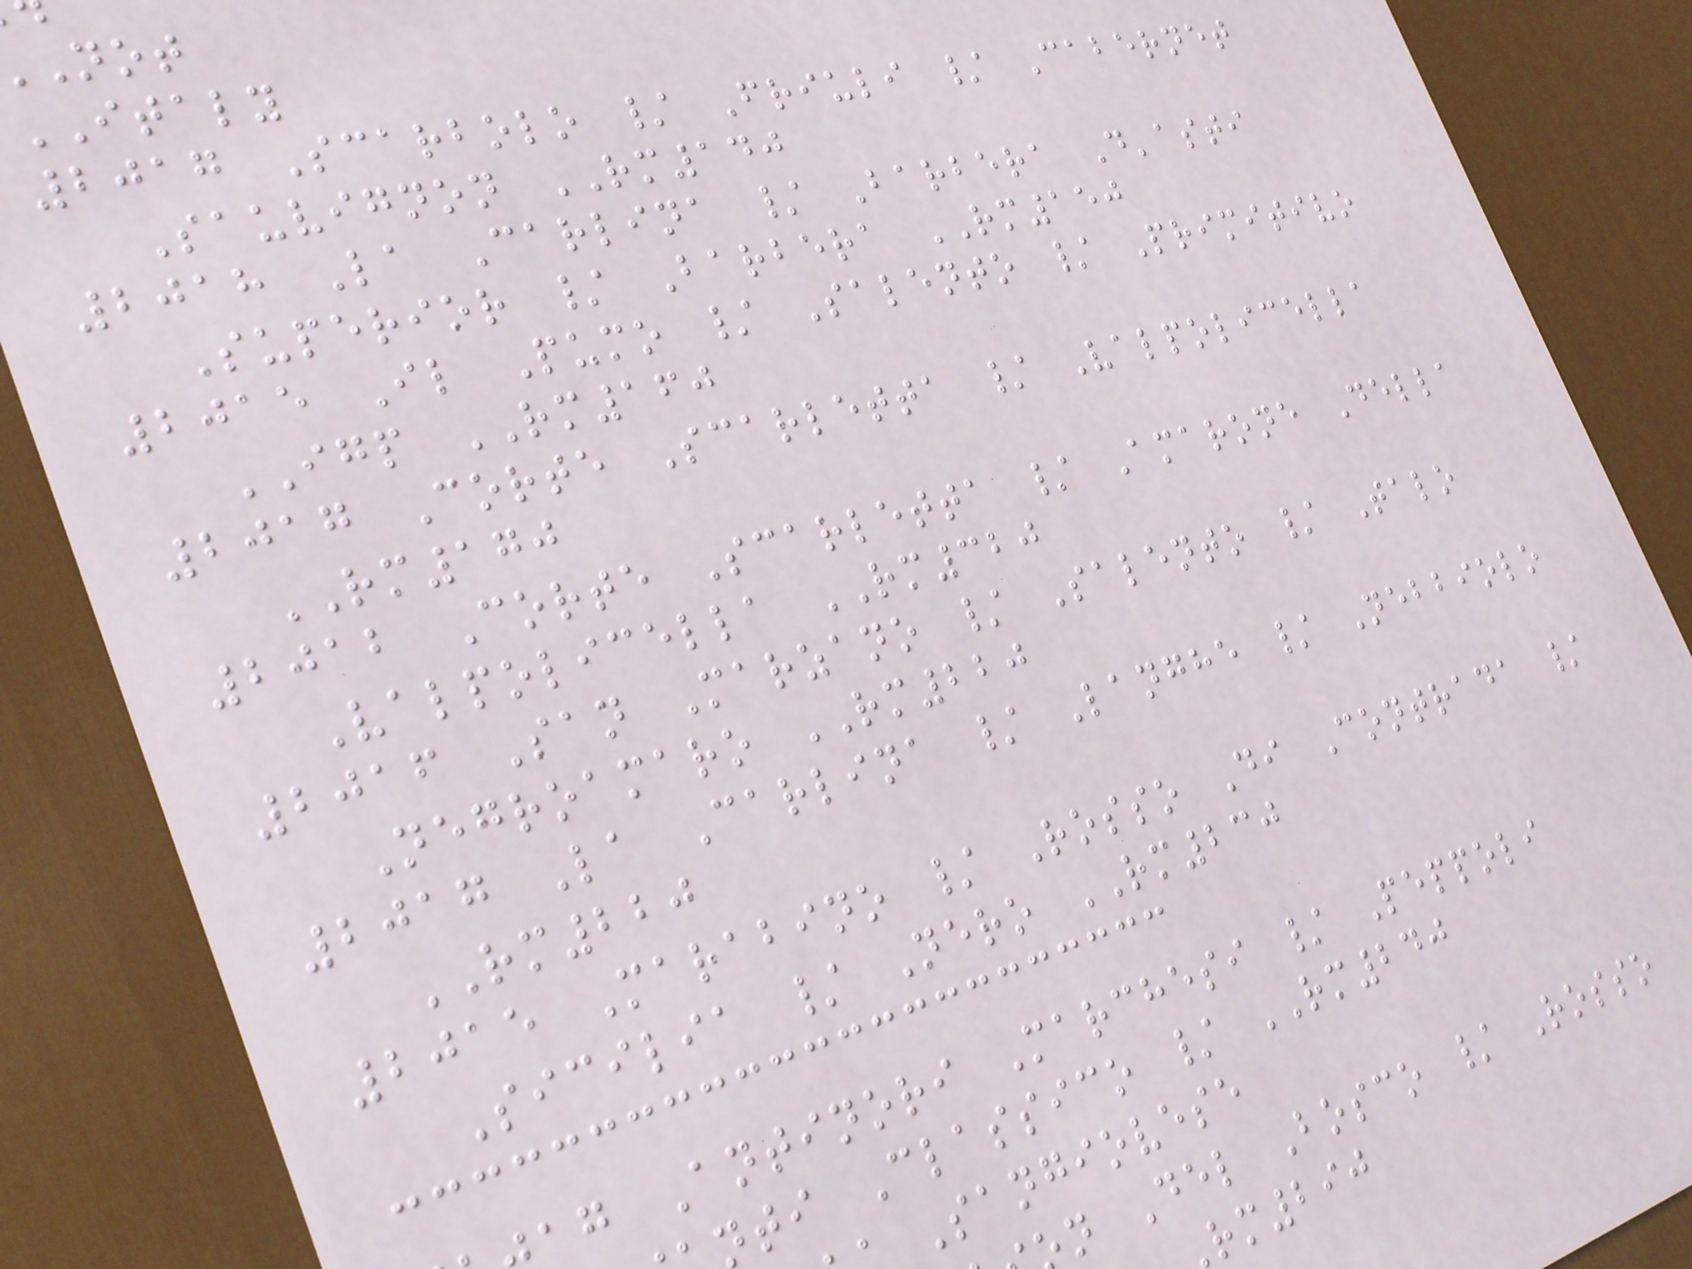ITALY
2017 Scarbolo / Friuli / Cabernet
Sauvignon RM140
2018 La Carlina / Barbera D'asti
Superior / Barbera RM150
2015 Il Pumo / Salento / Primitivo
IGP RM160
2017 Corte Scarletta / Valpolicella
RM170
2012 Corte Scarletta / Amarone Della
Valpolicella RM320
2016 San Marzano / Salento / Talo
Negroamaro RM220
2017 La Carlina / Langhe / Nebbiolo
RM220
2015 Marabino / Rosso Di Contrada /
Sicilia / Nero RM230
ag Antinori Marchesi / Peppoli
nti Classico / RM240
Sangiovese
n Del Bosco / Rosso
rm290
